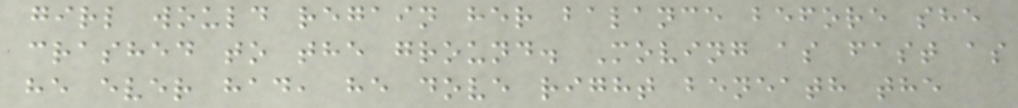girl would regain her balance before she
crashed to the ground. Moving as fast as
he ever had, he dove right beneath the
